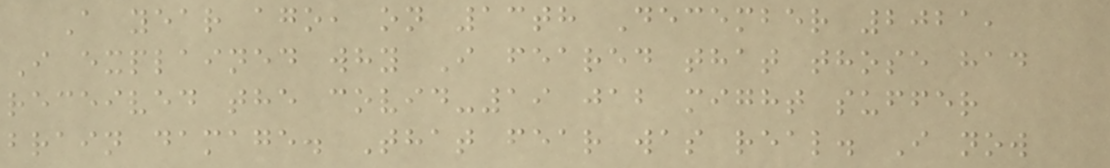A year ago, on 13th December 2021,
I explained why I feared that those had
received the covid-19 jab might suffer
brain damage. That fear was real. I now
